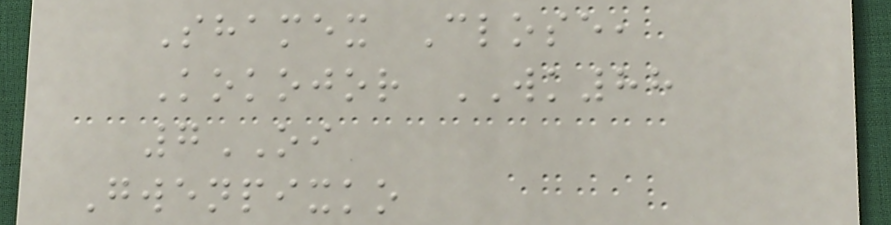Shamex Close,
Kokojor WK88
7OI
Gwenpixko
